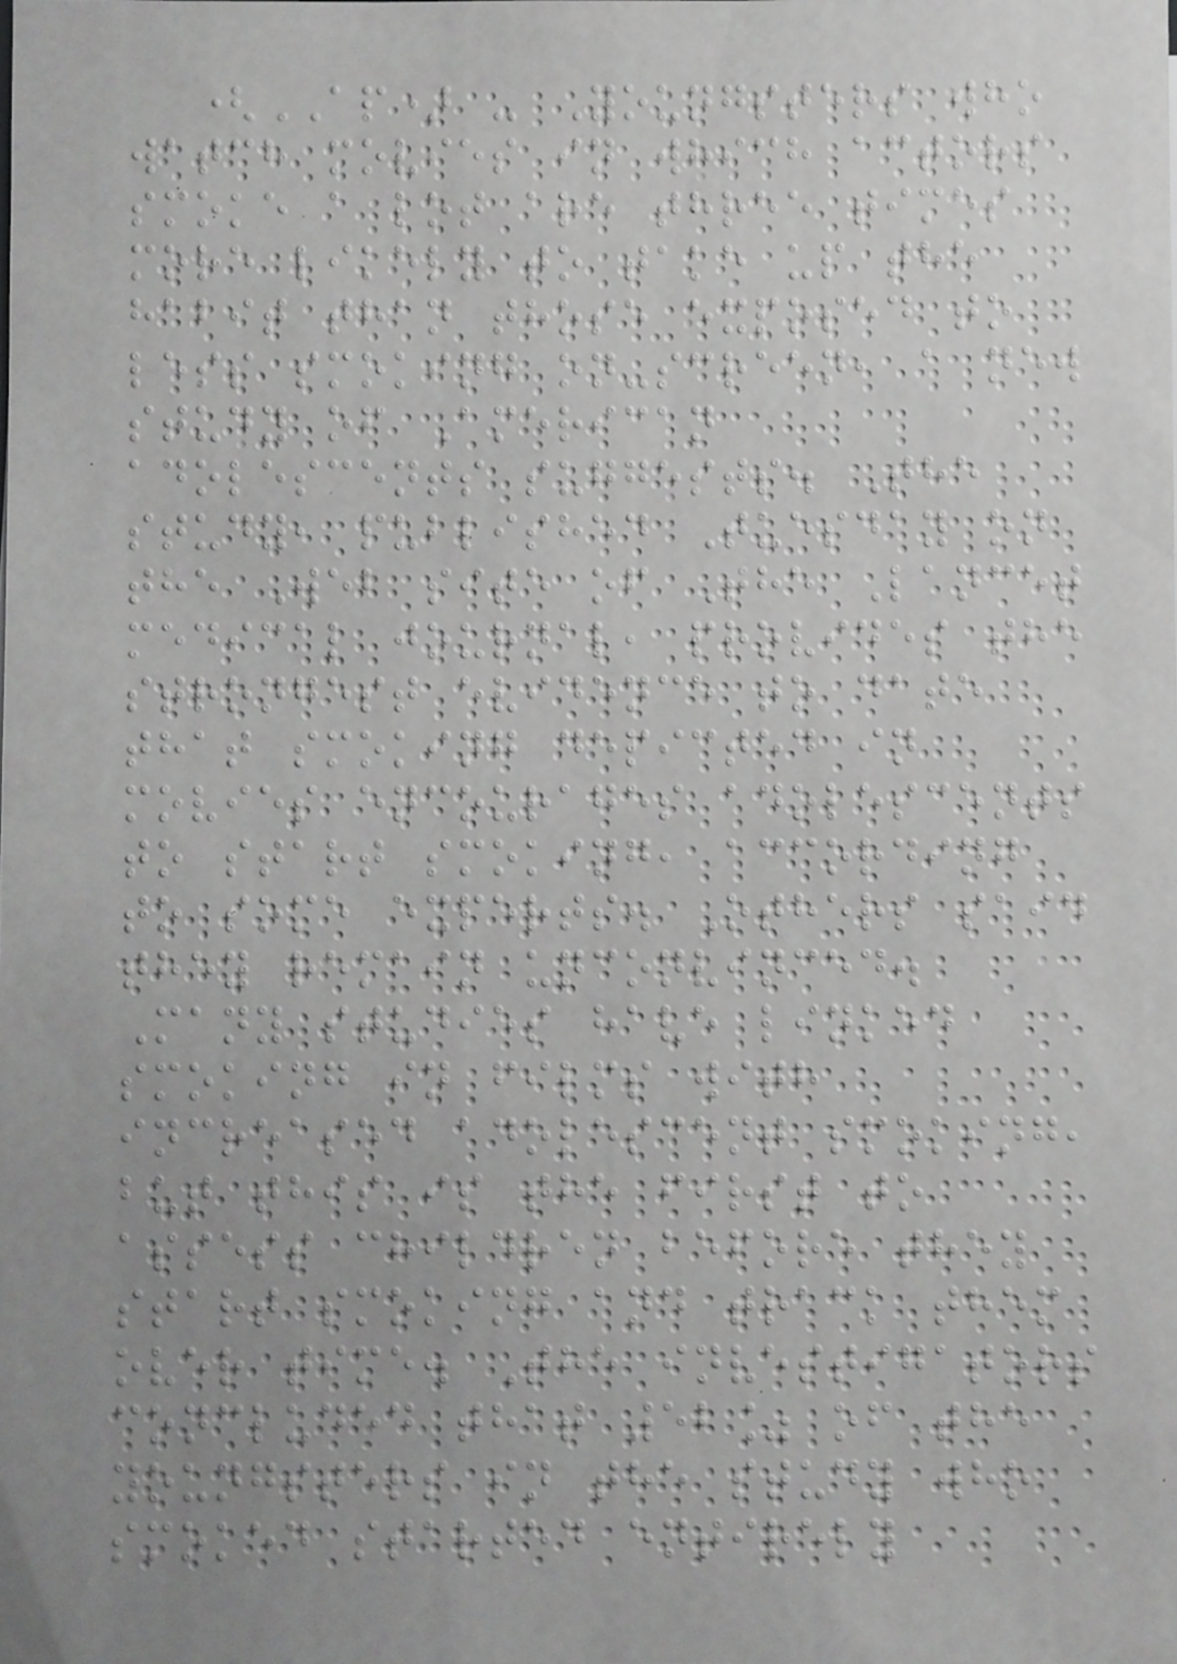(AP) - Youngsters who
watch movies in which actors
smoke a lot are three times
more likely to take up the
habit than those exposed to
less smoking on-screen, a new
study of American
adolescents suggests. The
study, published Tuesday on
the Web site of The Lancet
medical journal, provides the
strongest evidence to date
that smoking depicted in
movies encourages adolescents
to start smoking, according
to some experts. Others said
they remain unconvinced.
Many studies have linked
smoking in films with
increased adolescent smoking,
but this is the first to
assess children before they
start smoking and track them
over time. The investigators
concluded that 52% of the
youngsters in the study who
smoked started entirely
